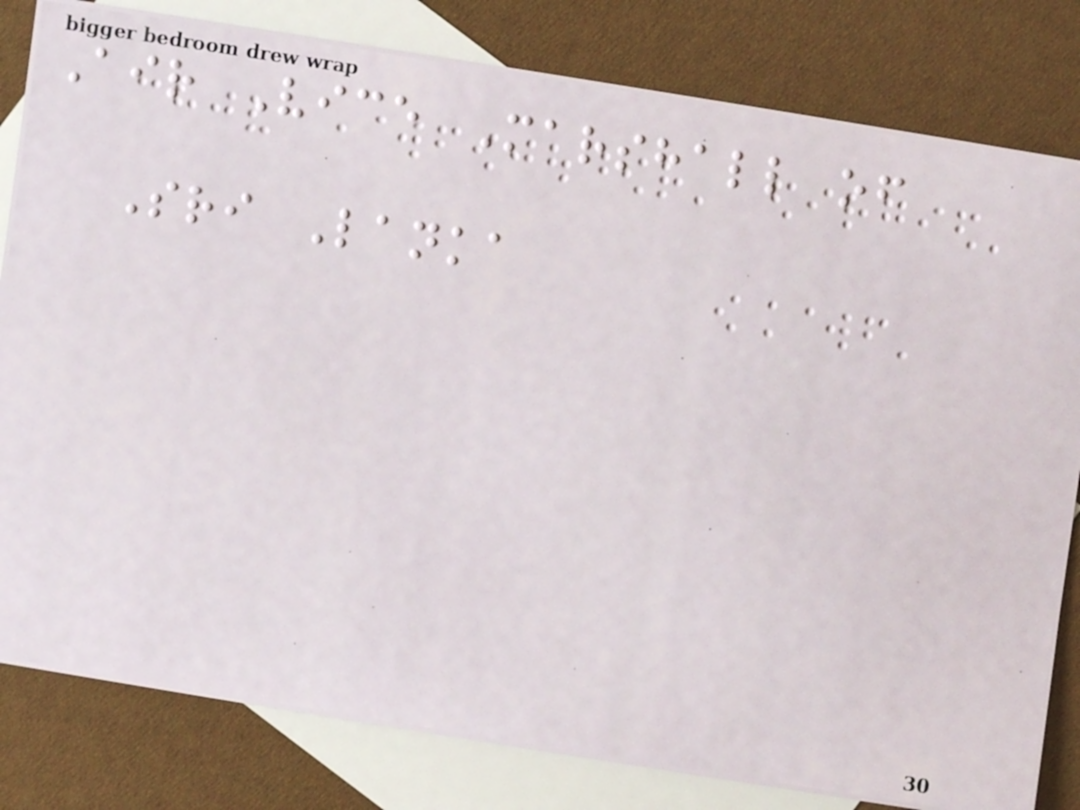Air Vice Marshall of
Sri Lanka
